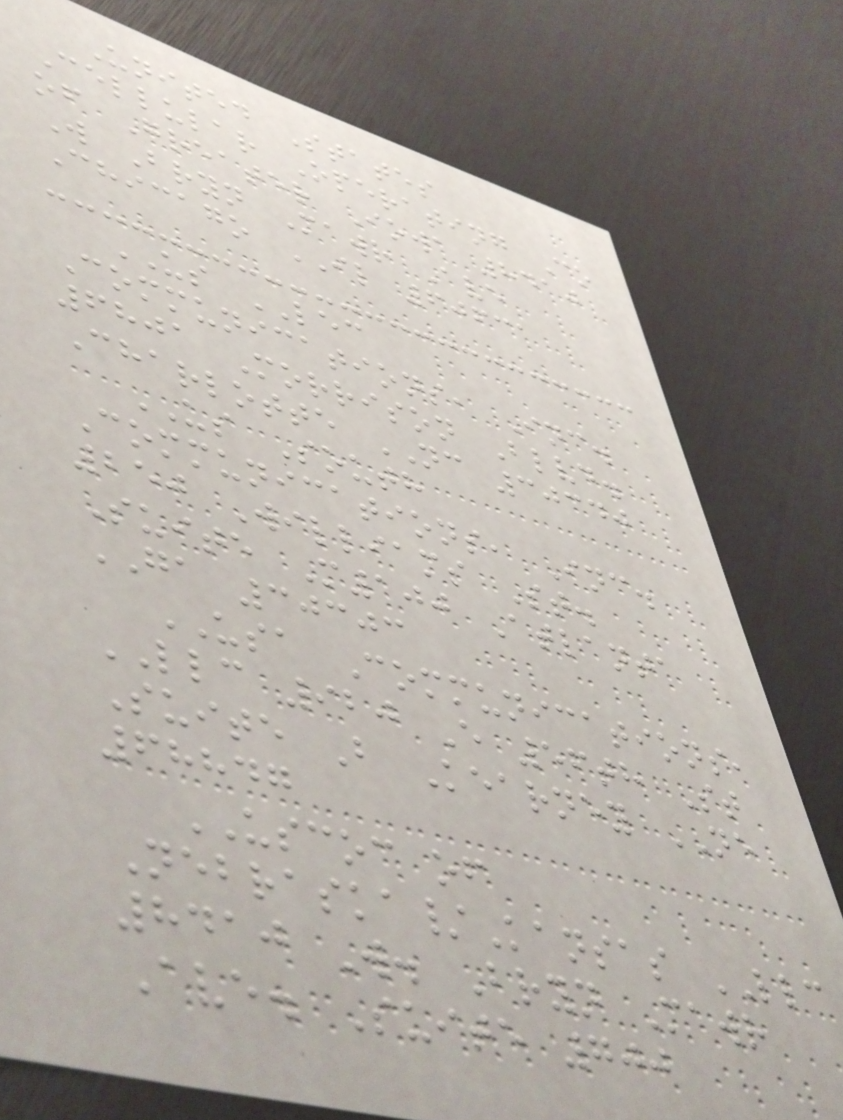United States
Cellular Operating Co
of Greater Iowa 8410
W Bryn Mawr Ave
Chicago IL 60631
US LEC
Communications, Inc.
6801 Morrison Blvd.
Charlotte NC 30340
US South
Communications, Inc.
250 Williams St.
Suite M100 Atlanta
GA 30303
USA Communications,
LLC 920 E 56th St
Suite B Kearney NE
68847
USCOC of
Nebraska/Kansas LLC
8410 W. Bryn Mawr
Ave. Suite 700
